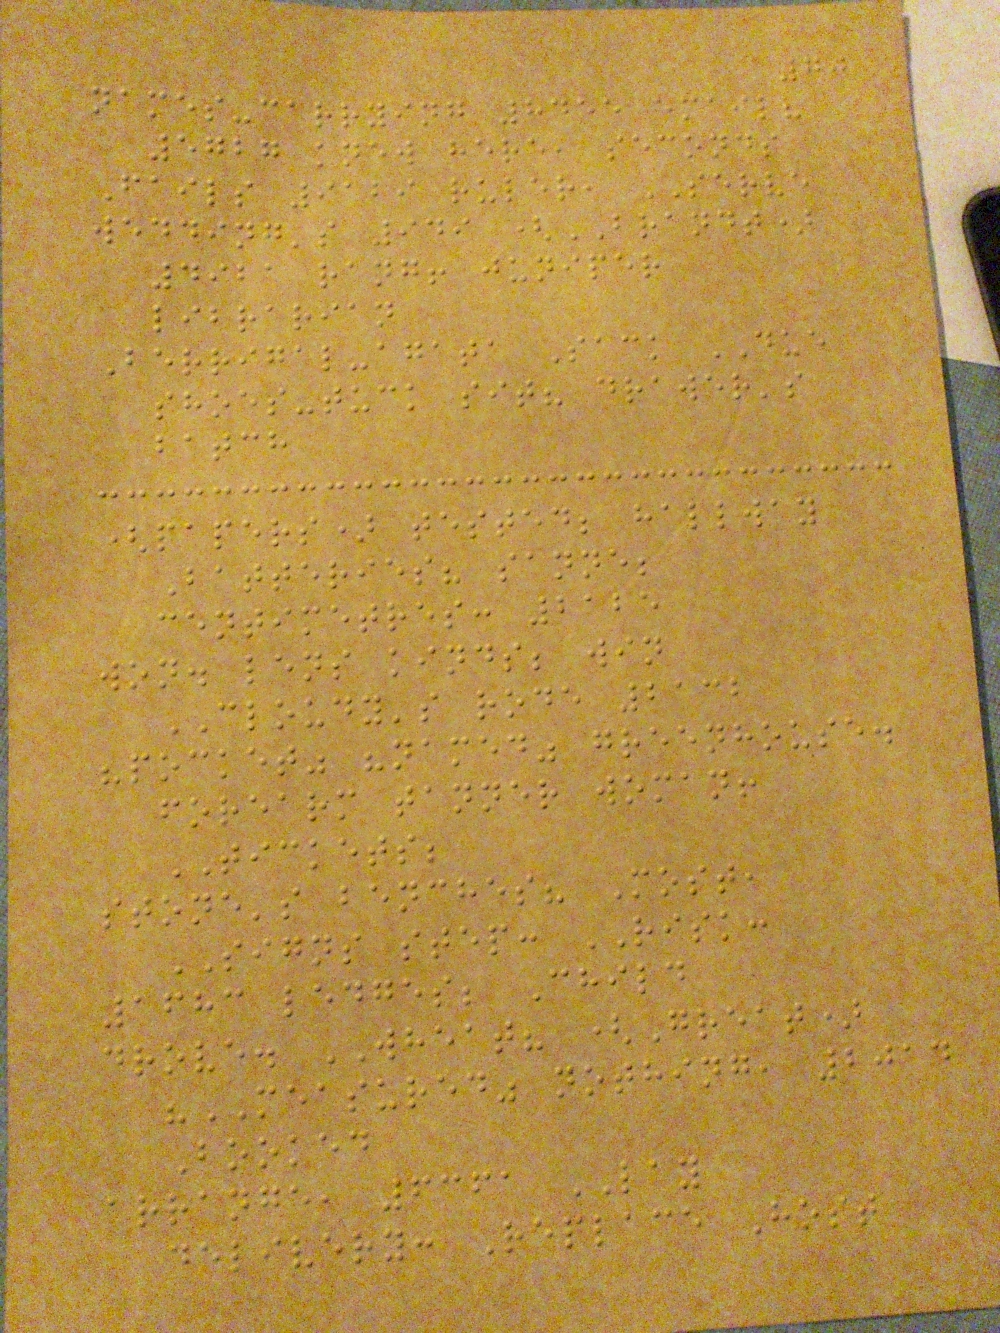70
names-carrying 8455 email?
5727 knew here, seconds
Fails 9129 ruler, SERVE
wedding's 949 (BRANDT)
4921 rang! juniper
librarian
Berrigal-agata Sack DUE
shoes-tuck sit? drawer's
batch
(papers) tested; hallway
Batteries? sanne;
centimetres: 2125
won. lens kinds; win
CLOUDY's rode 2132
"pocket" "named" greenhouse.
forearm tanner woman!
TICKETS;
stone's benches? Most,
SIGNS step: RISK:
1683 ledges; Child
drove. WHEAT? (Great)
"MEASURED" nothing, 2014
Booked
arrange, 6361 LAY
delivery: Replace Host
